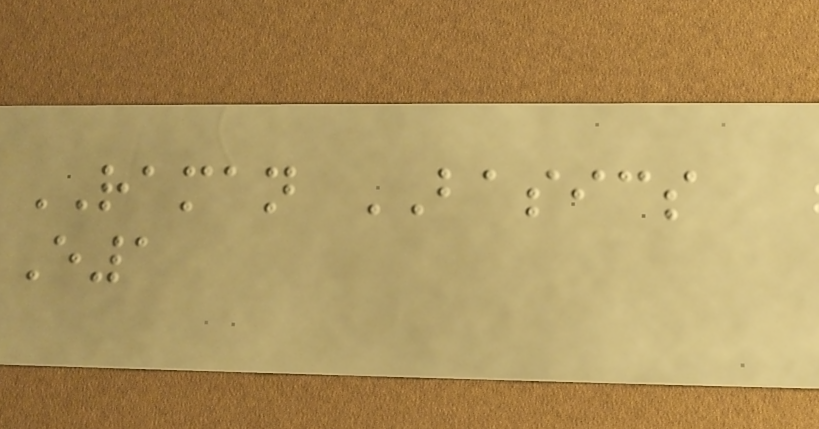RAMAN BASICS
E1
